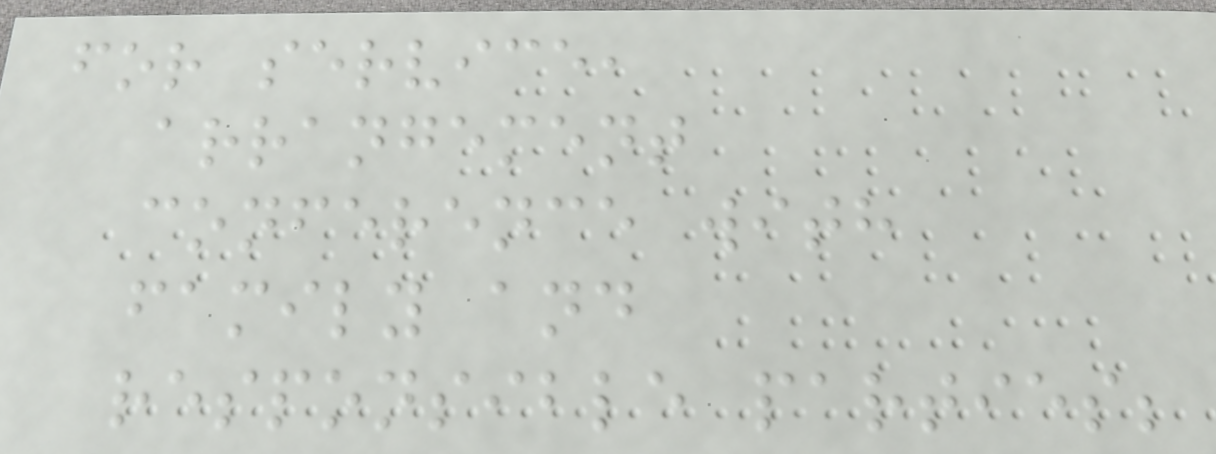for service,
arrangement
conference with
family and
responsible parties;
